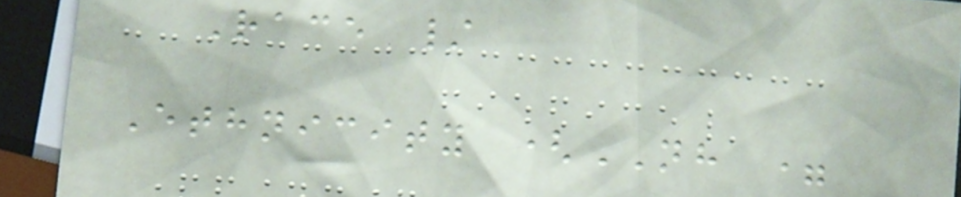Race /
Ethnicity (NH =
